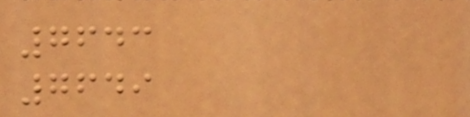7643
7649
